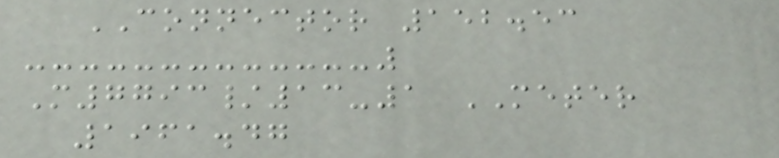CONNECTOR 152.53
M7793/13-1 METER
1961.47
